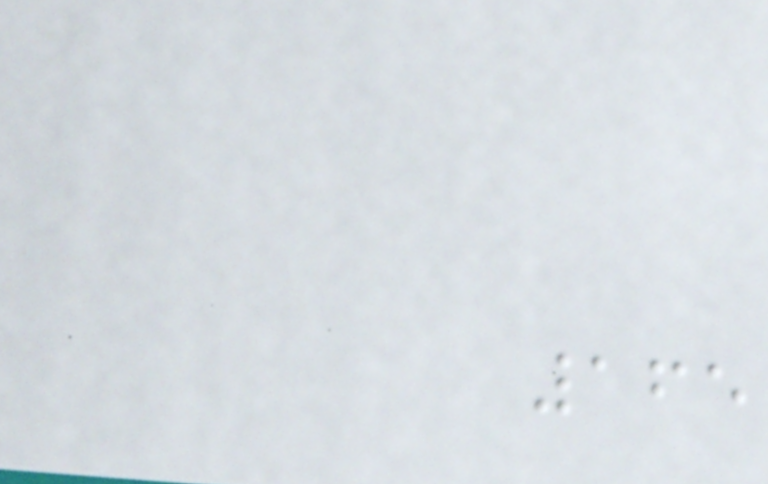165
